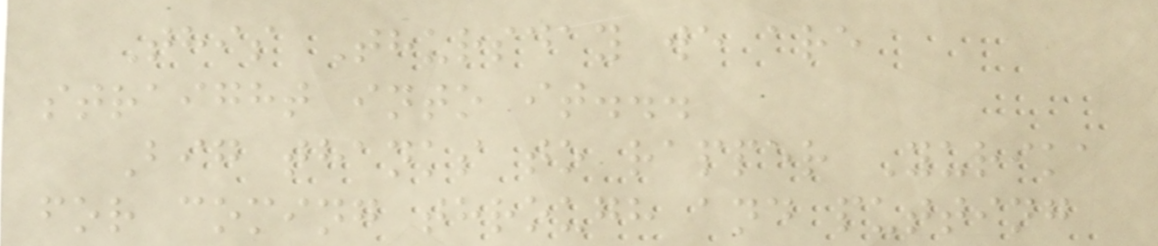This Thursday we are
straight into it...
Big thanks to rapper Yurika
for coming through and putting
